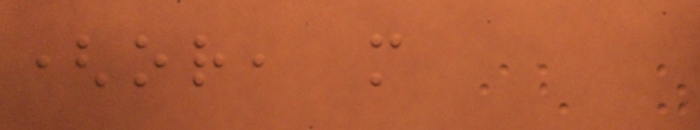(or, more
